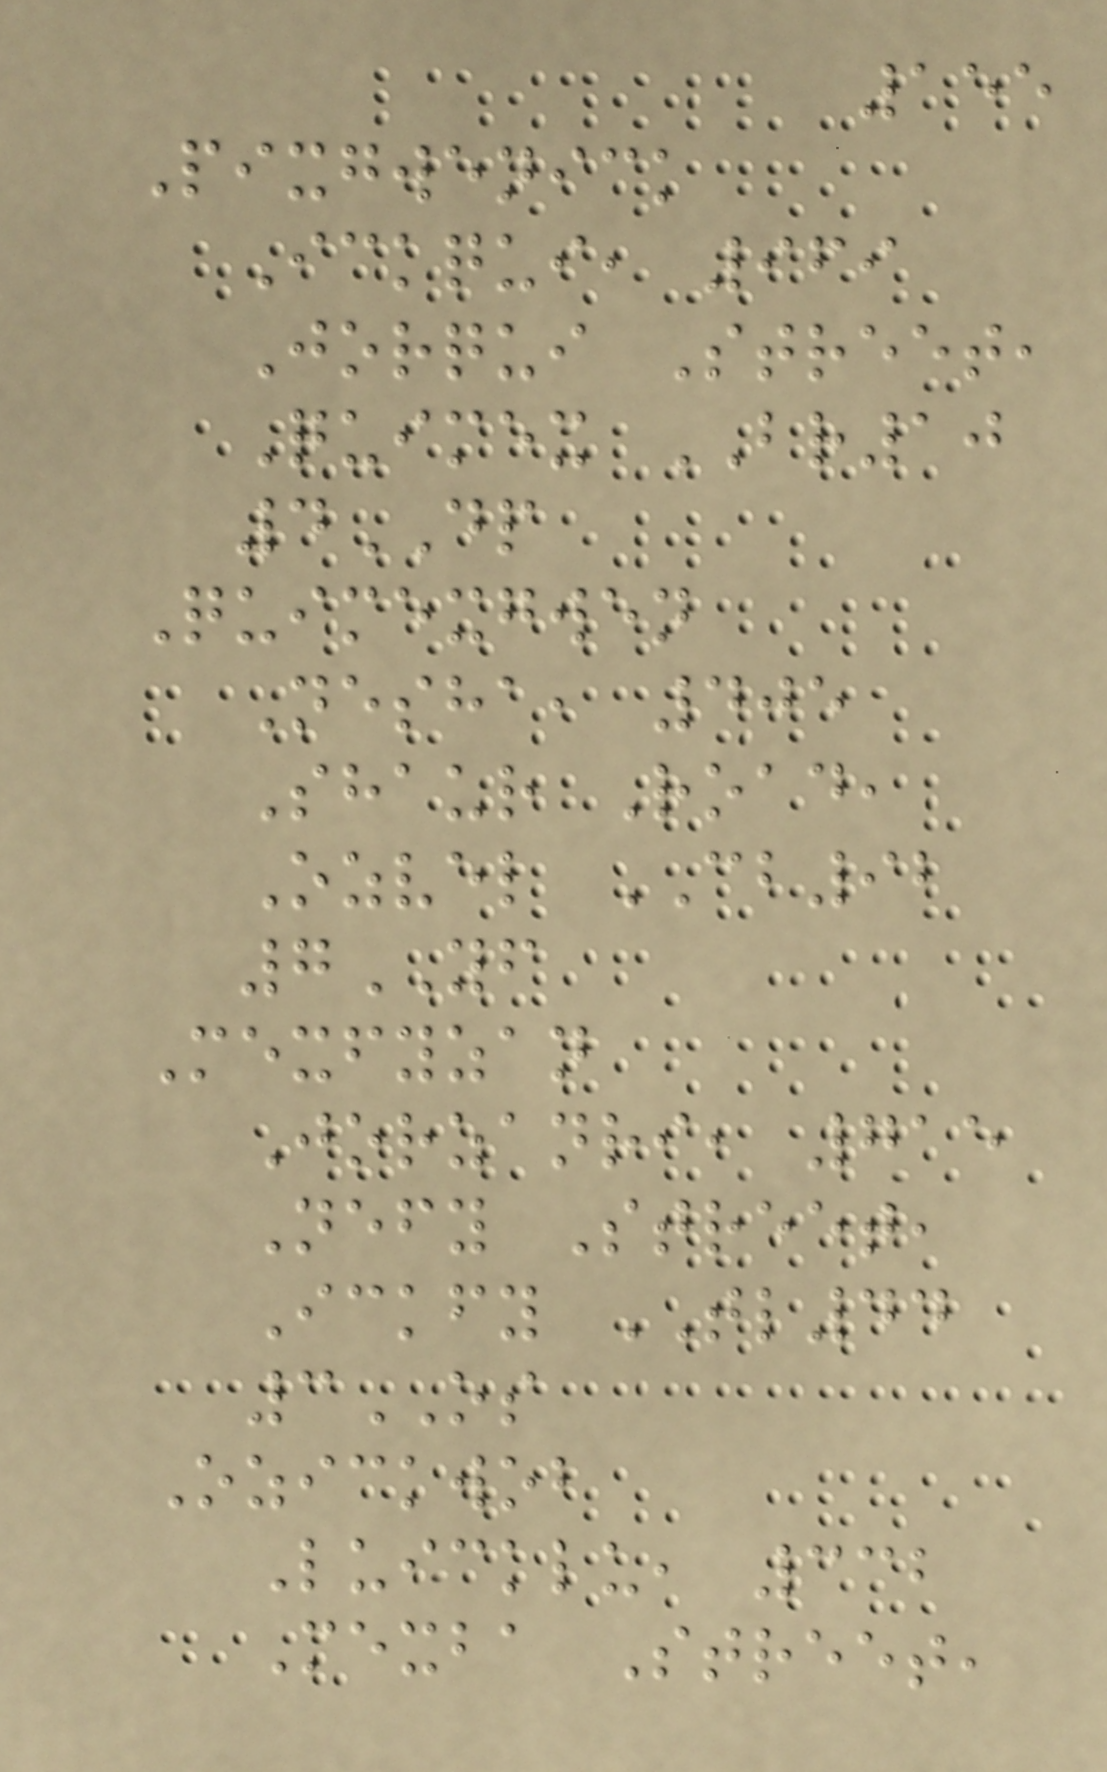155
Pixgwenick
Ickqui, 969
Jorqui Street,
Quimex BR10
4DP
Quimexgwen
Nesha, 405
Shaur Road,
Ozvel CB92
7YF
Mexfyzan
Jorzanri, 715
Nefy Street,
Ickfy TL44
3OS
Ozickwob
Luicklu, 332
Mexba Street,
